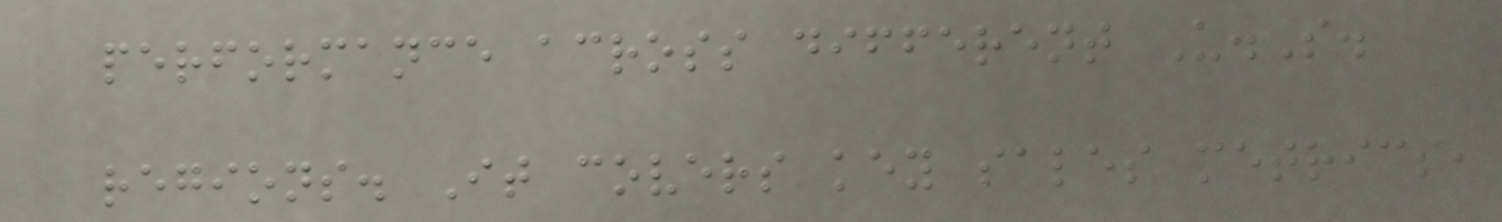performance across different U.S.
regions. It covers key sales metrics,
